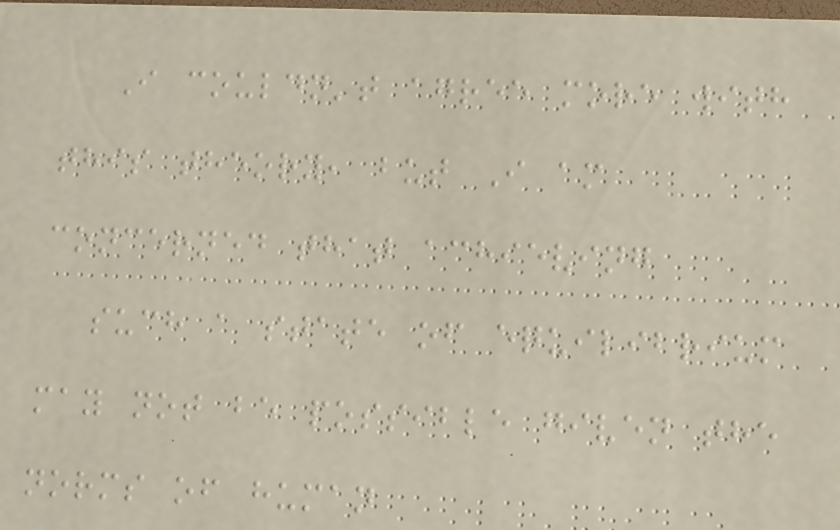I couldn't agree more with
this theory, but I am
concerned that achieving
such a state of equilibrium
may not be possible given the
norms of human
